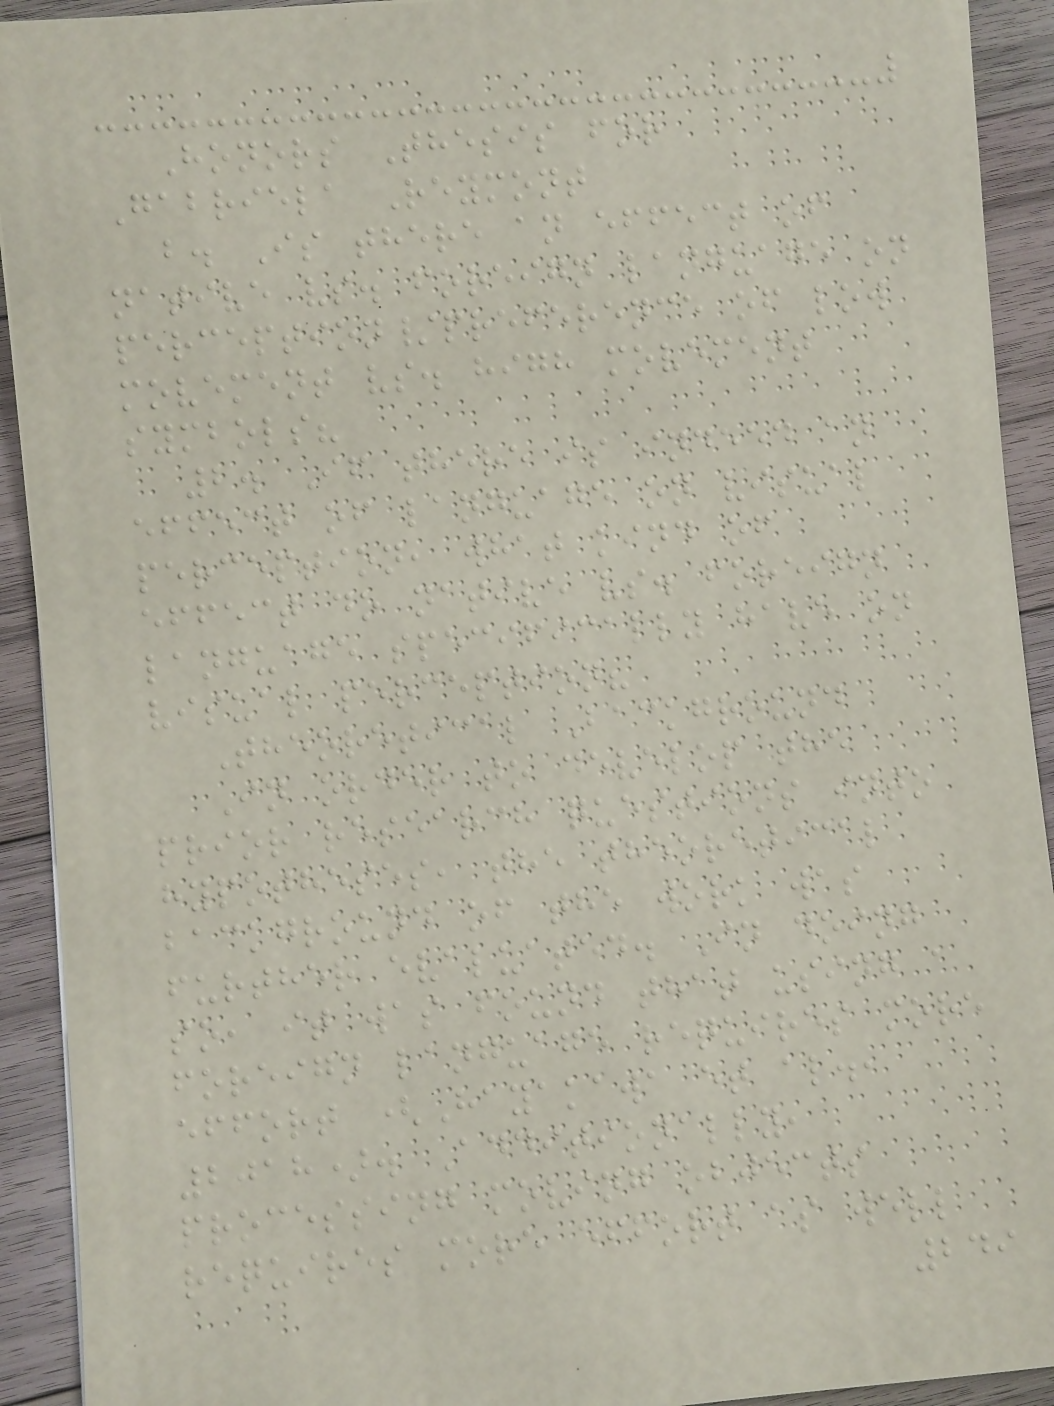Honors Thesis for
Gabriela Reymont
b. Is there an effect of
native vs. foreign language on
perception/preference of low
movement vs. high movement
symbols?
2. If there is indeed an
effect of language on visual
perception, what kind of
effect do native vs. foreign
language specifically have on
visual perception?
Theoretical Background
In order to develop the
prior research questions into
hypotheses, the theoretical
background of the work was
further evaluated. In doing
so, it was found that using a
foreign language requires more
effort (Hayakawa et al.,
2018). Additionally,
processing moving objects
requires more effort as well
249
